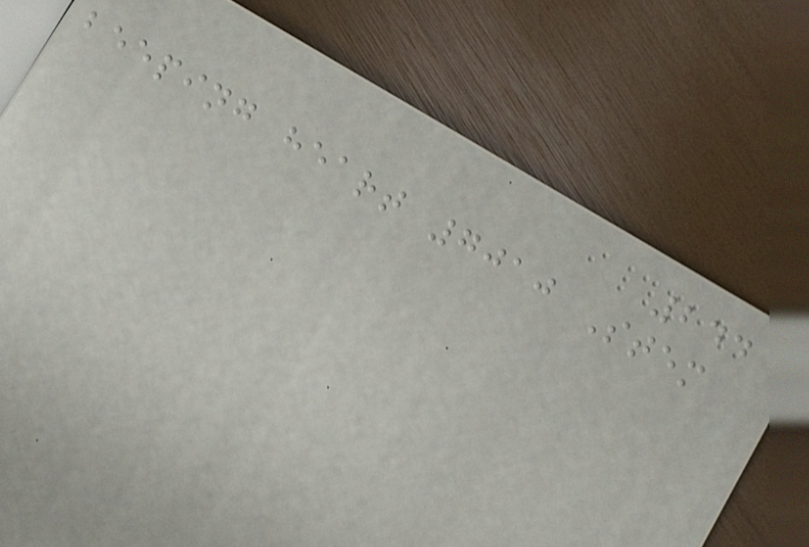244
beeping heart 7010 Stem
